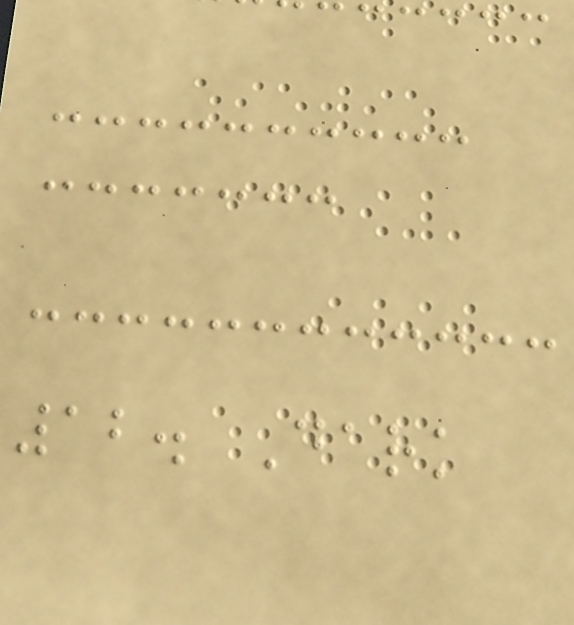12. Dark
